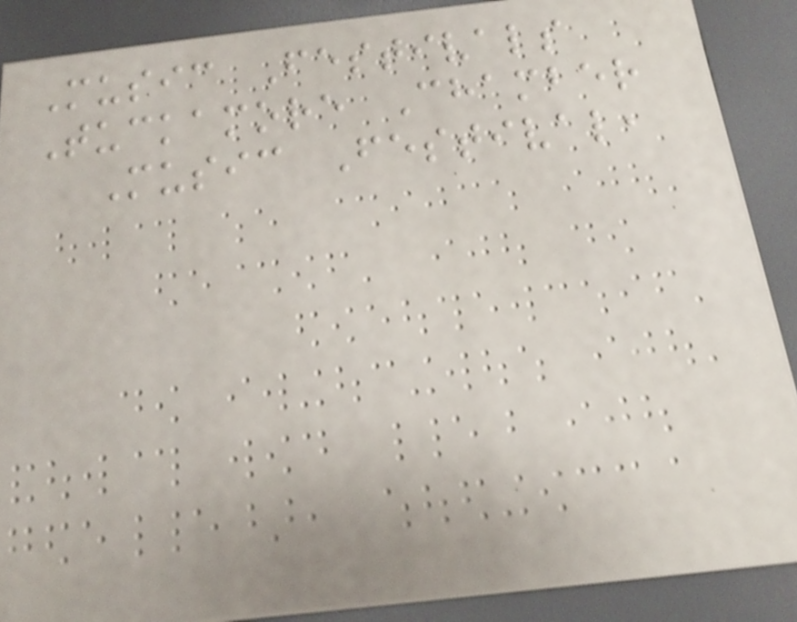Music Festivals
Tuckamore Chamber
Music Festival,
